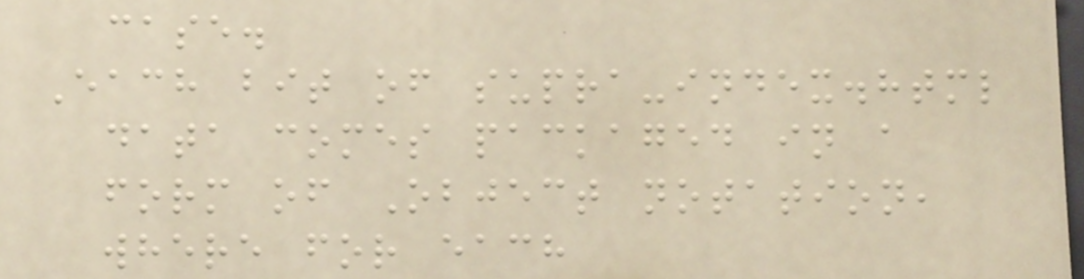case.
Each bit of supra-index.html
data comes packaged in a
form of Object notation,
where for each
